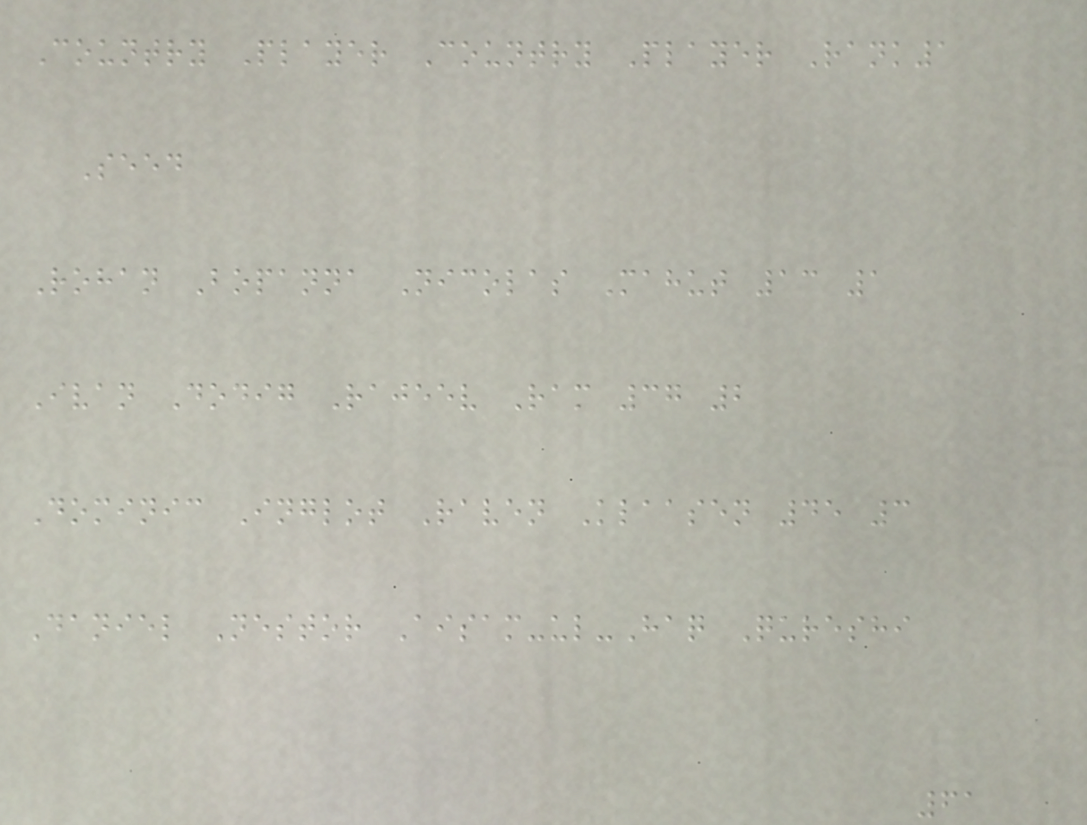Country Player Country Player Rank1
Seed
Rohan Bopanna Nicolas Mahut 13 1
Ivan Dodig Rajeev Ram 37 2
Dominic Inglot Raven Klaasen 45 3
Daniel Nestor Aisam-ul-Haq Qureshi
61
